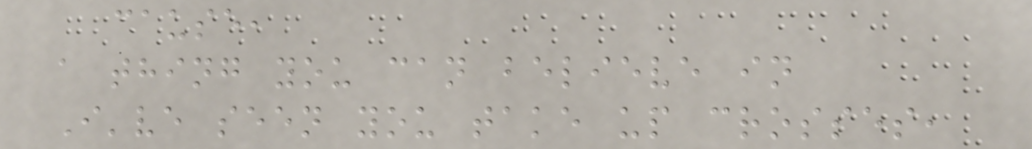cause,
a thing you can believe in
I've seen you take up crosses,
